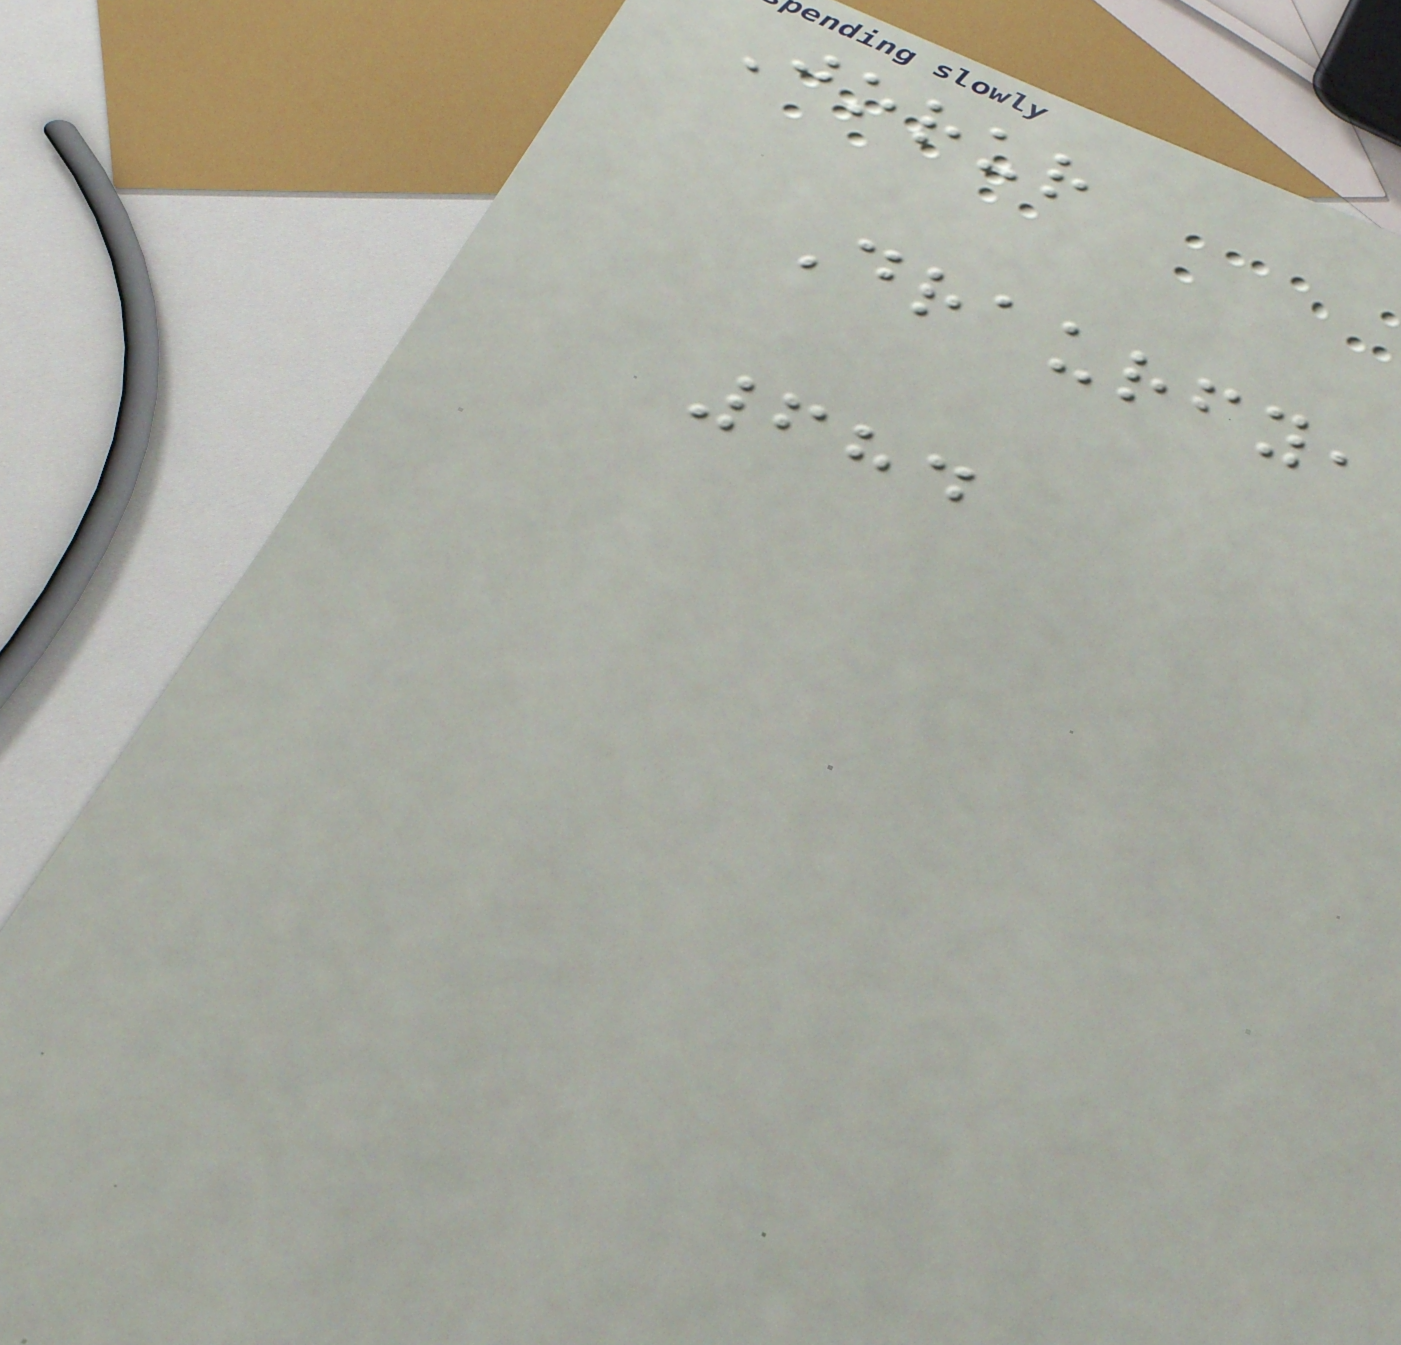Jorur
Draurfy,
684
